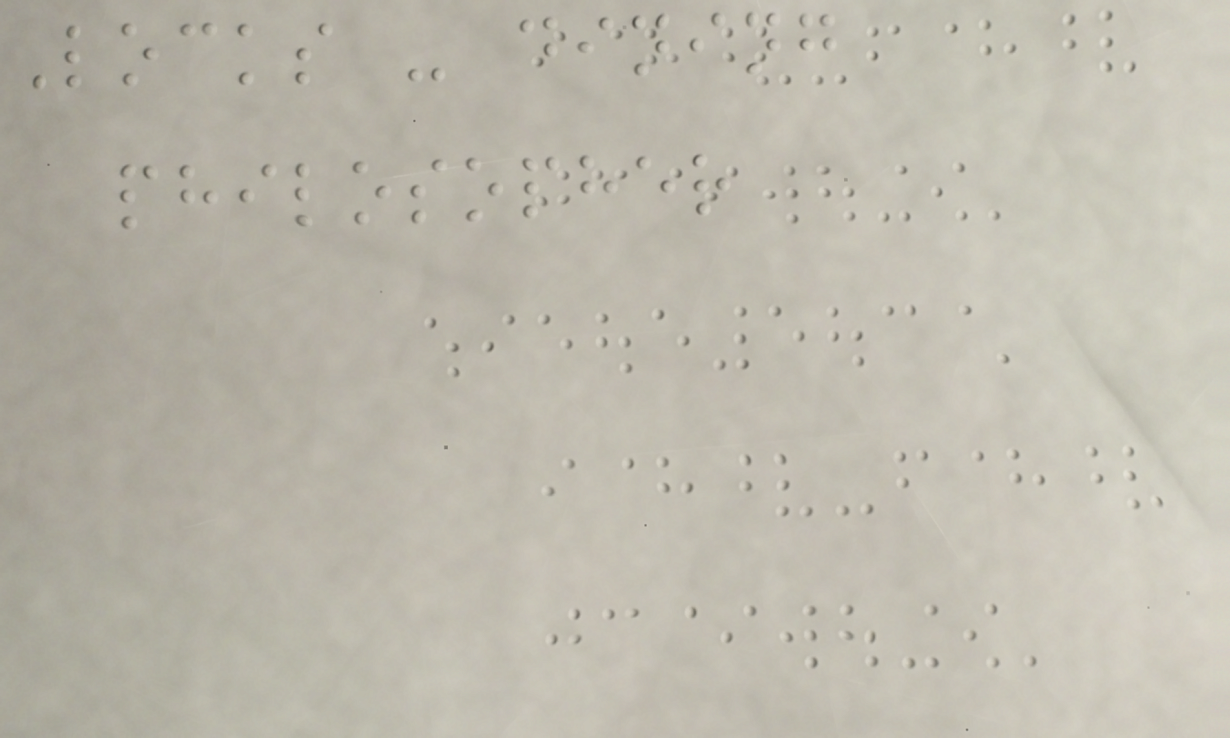Locks - dining
philosopher
